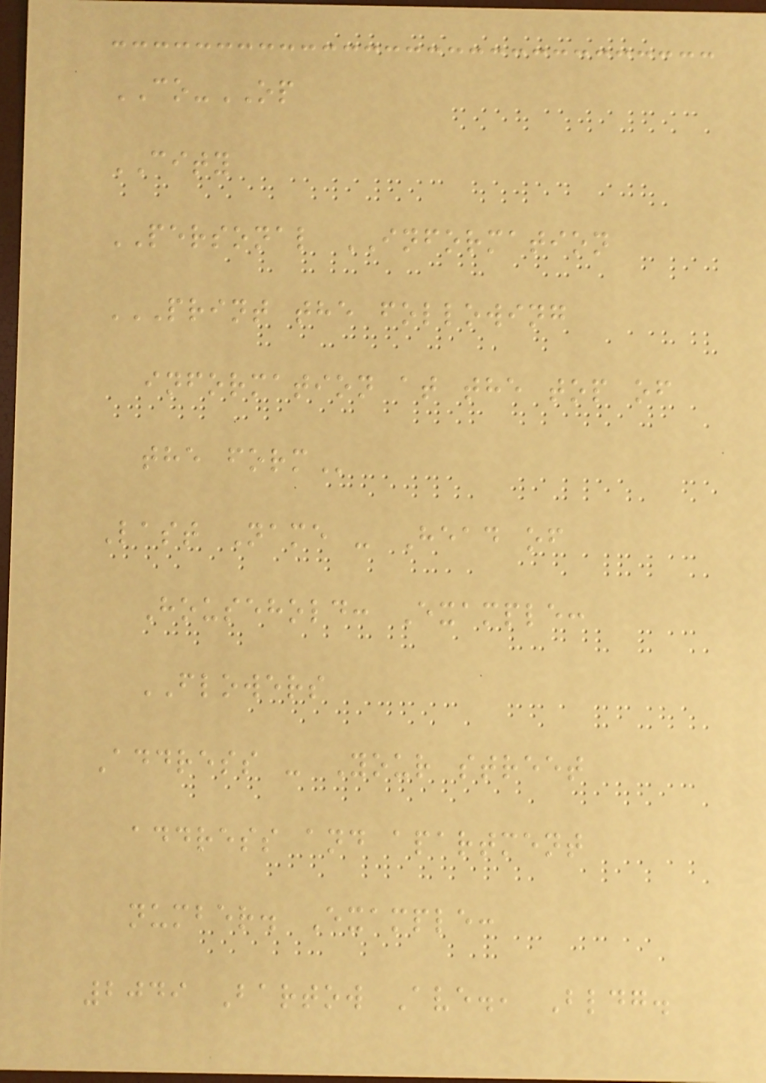CO-OP
CITY
PERSONAL INFORMATION
PRINT THE FOLLOWING
INFORMATION AT THE TOP OF
THE FORM
Last Name - Head of
Household: Example:
FLOWERS
Address - Your street
address and apartment
number. Example:
2049 Bartow Ave., Bldg.
